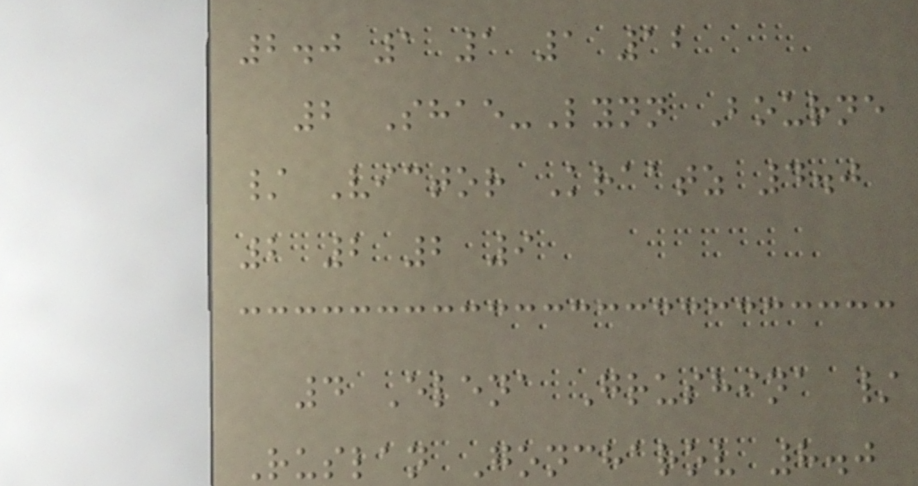2.0 1 1 1 12
2 Shae-Lynn Bourne
/ Victor Kraatz 4.0
2 2 2 9
4 Elena Grushina /
Ruslan Goncharov 8.0
